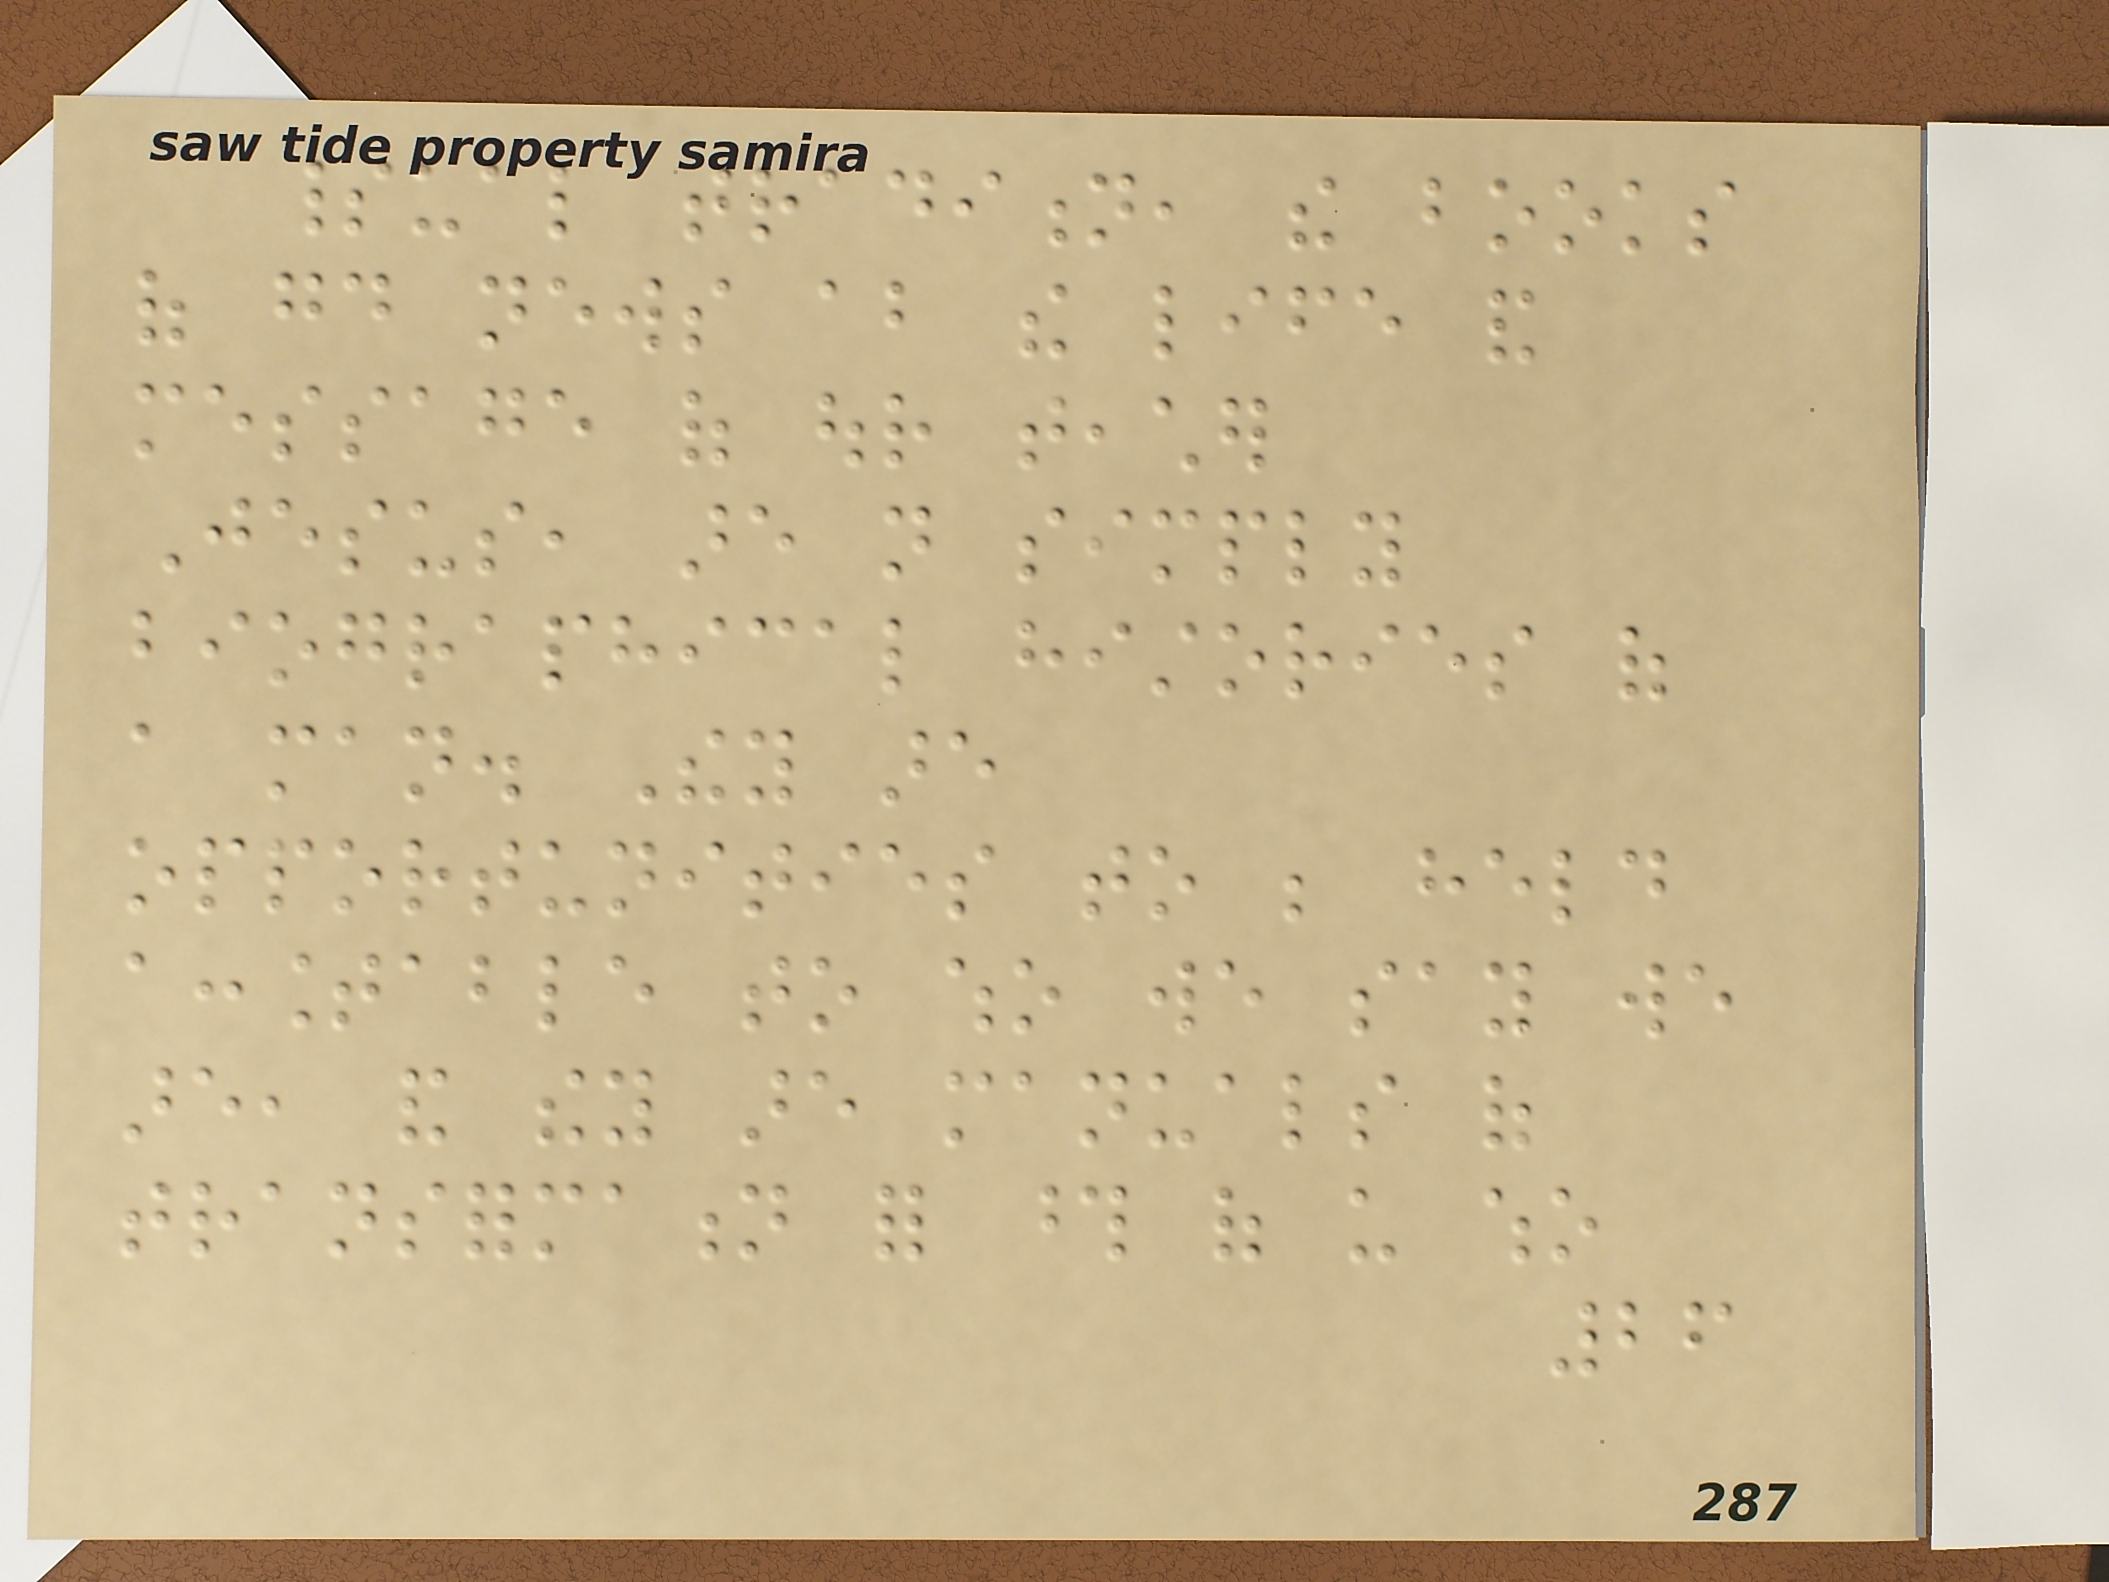spiritual tradition, the books
of good news about the life and
message of our teacher
Jesus, are not simply
biographical histories of
a man. They are
opportunities to be held
accountable to who we say we
are, and they are manuals of
transformation for those of us who
26
